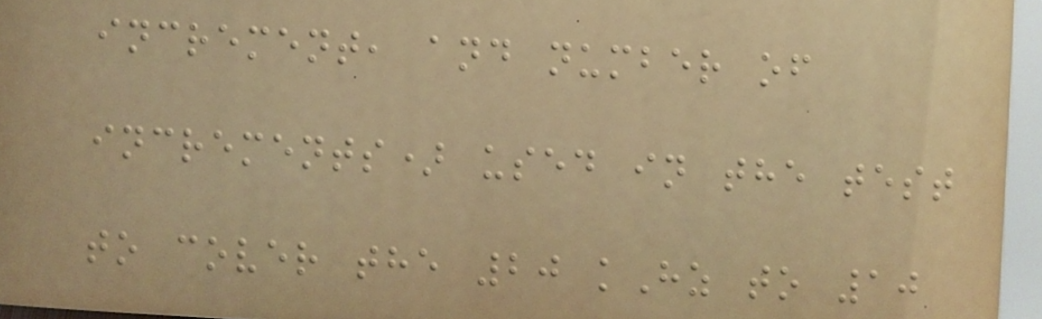increment, and number of
increments) used in the test
to cover the 20 kHz to 10
